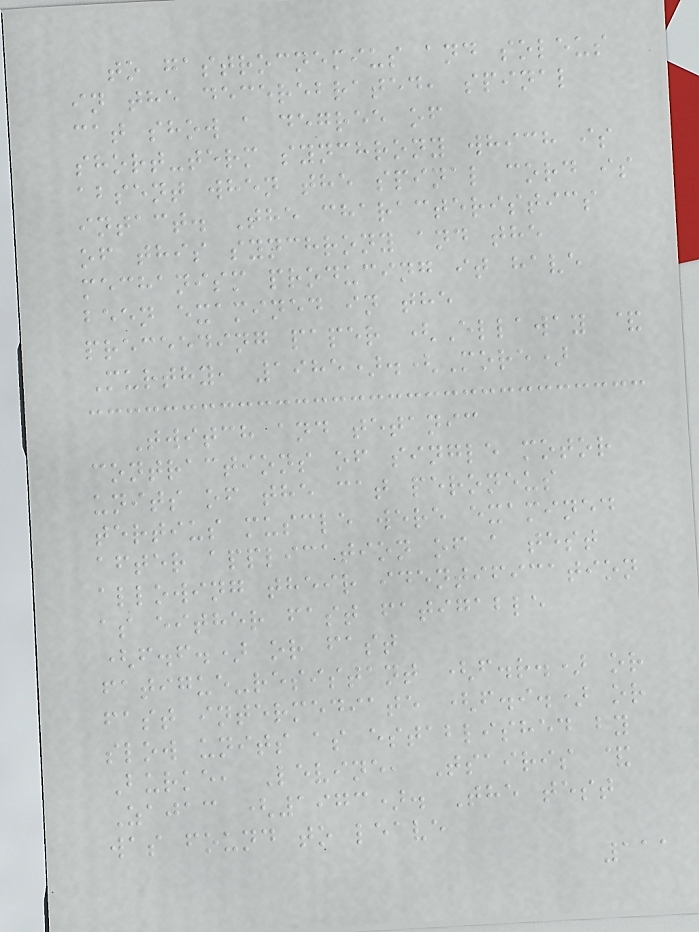to gastrocnemius and soleus
in the decerebrated, spinal
cat show a degree of
short-term synchrony which is
absent when the spinal cord is
intact. The characteristics
of this synchrony and the
mechanism producing it have
been examined in the
preceeding paper (Ellaway &
Murthy, 1985).(More)
Twitch and tetanic
contractions of single motor
units of the cat peroneus
tertius muscle were examined
after application of a test
allowing their identification
as either fast fatigable
(f.f.) or fast
fatigue-resistant (f.r.) or
fast intermediate (f.i.) or
slow units as established by
Burke, Levine, Tsairis &
Zajac (1973). The test
was found to leave
111
